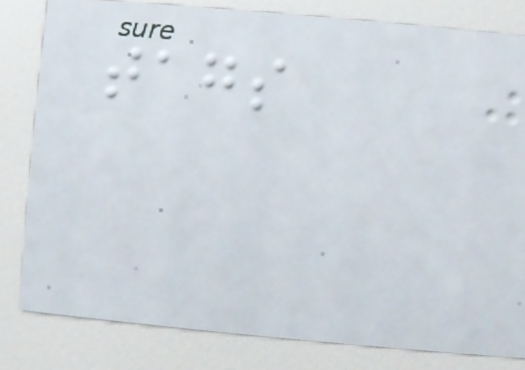tags
